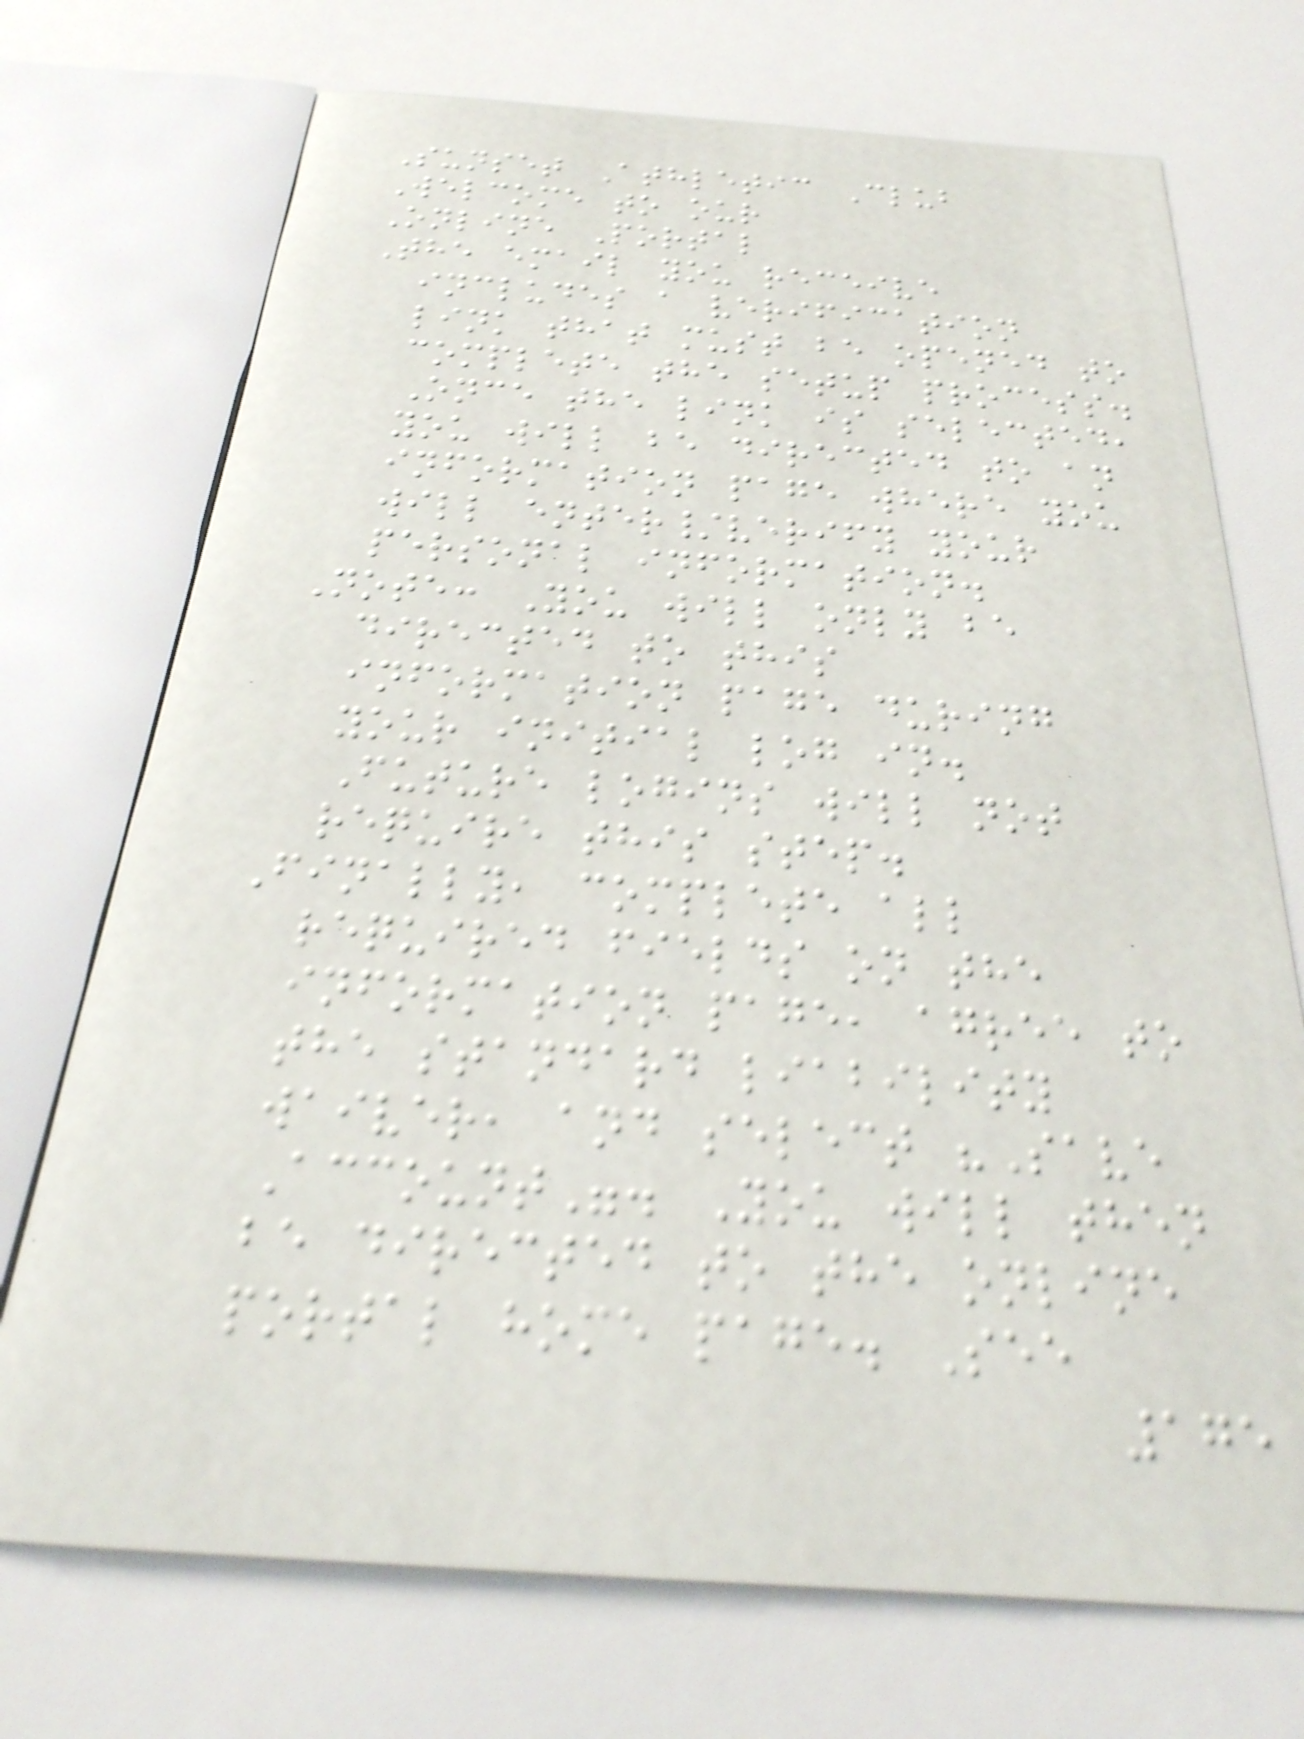Sunset Athletic Club
Welcome to our
Online Portal
The email you receive
includes a verification
link that must be opened to
complete the setup process.
Once the link is selected,
you will be directed to an
information page where you
will enter/verify your
personal information.
Note: You will only be
directed to this
information page during
your initial log in.
Future logins will not
require this step.
Finally, complete all
required fields on the
information page, agree to
the standard liability
waiver, and select "Save
Account". You will then
be directed to the online
portal home page. See
175
